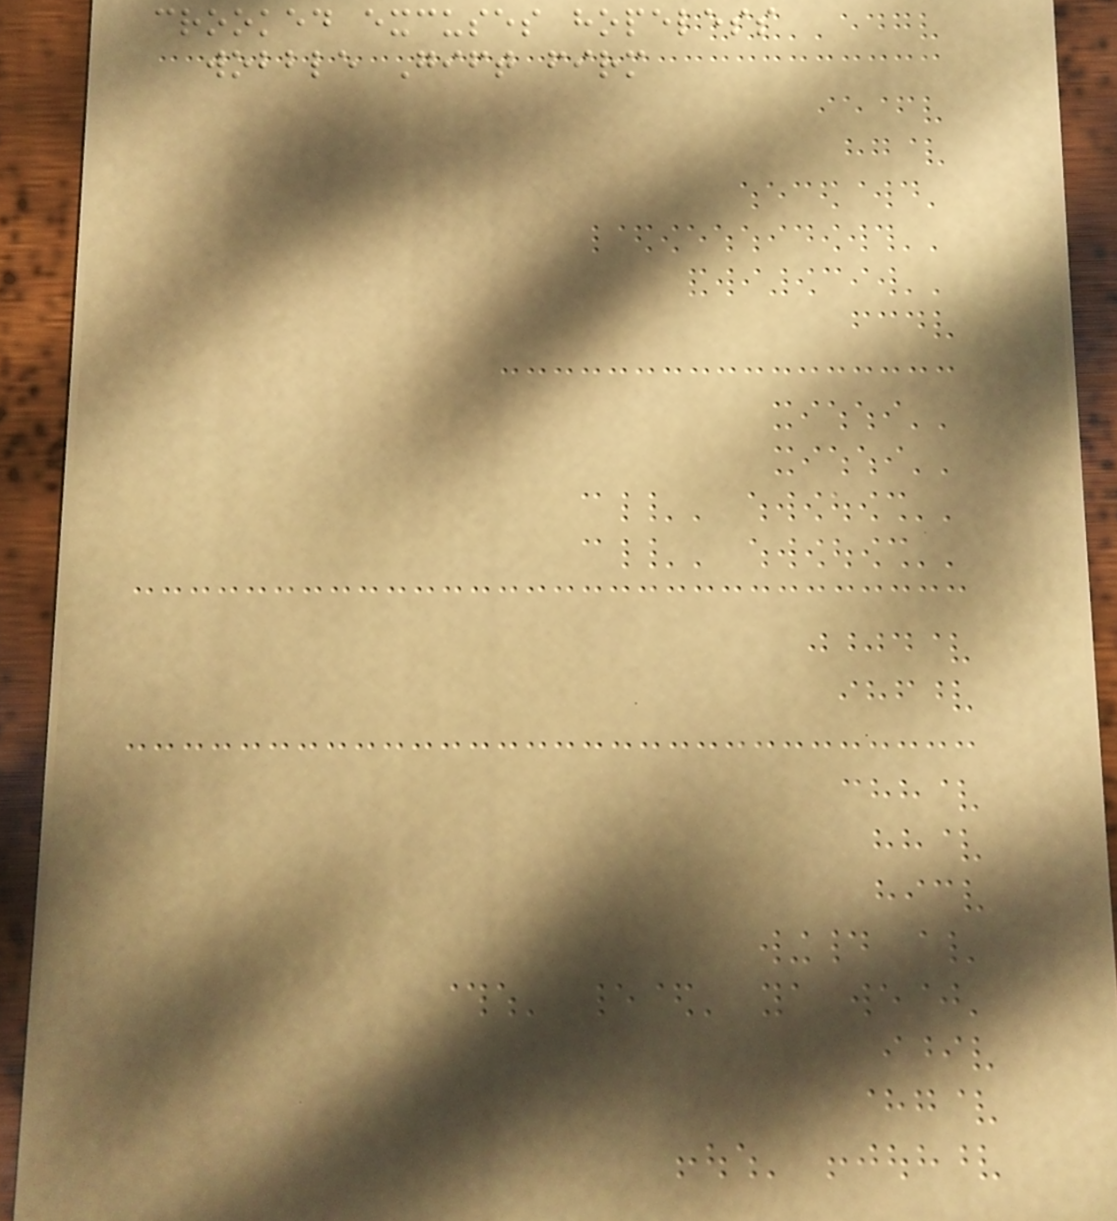crooked excuses hopeless
wobble Gift firm
